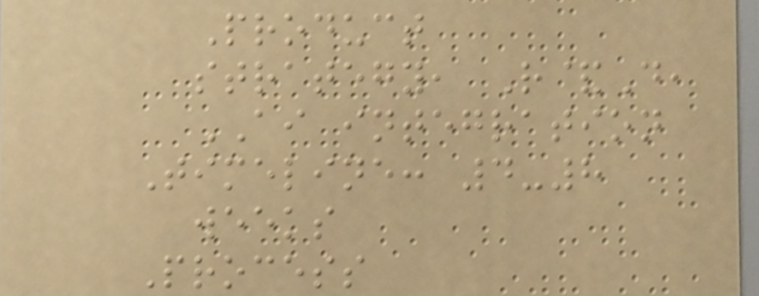Product
strategy, R&D,
AI integration
Timeline: 4-8
weeks
Process
